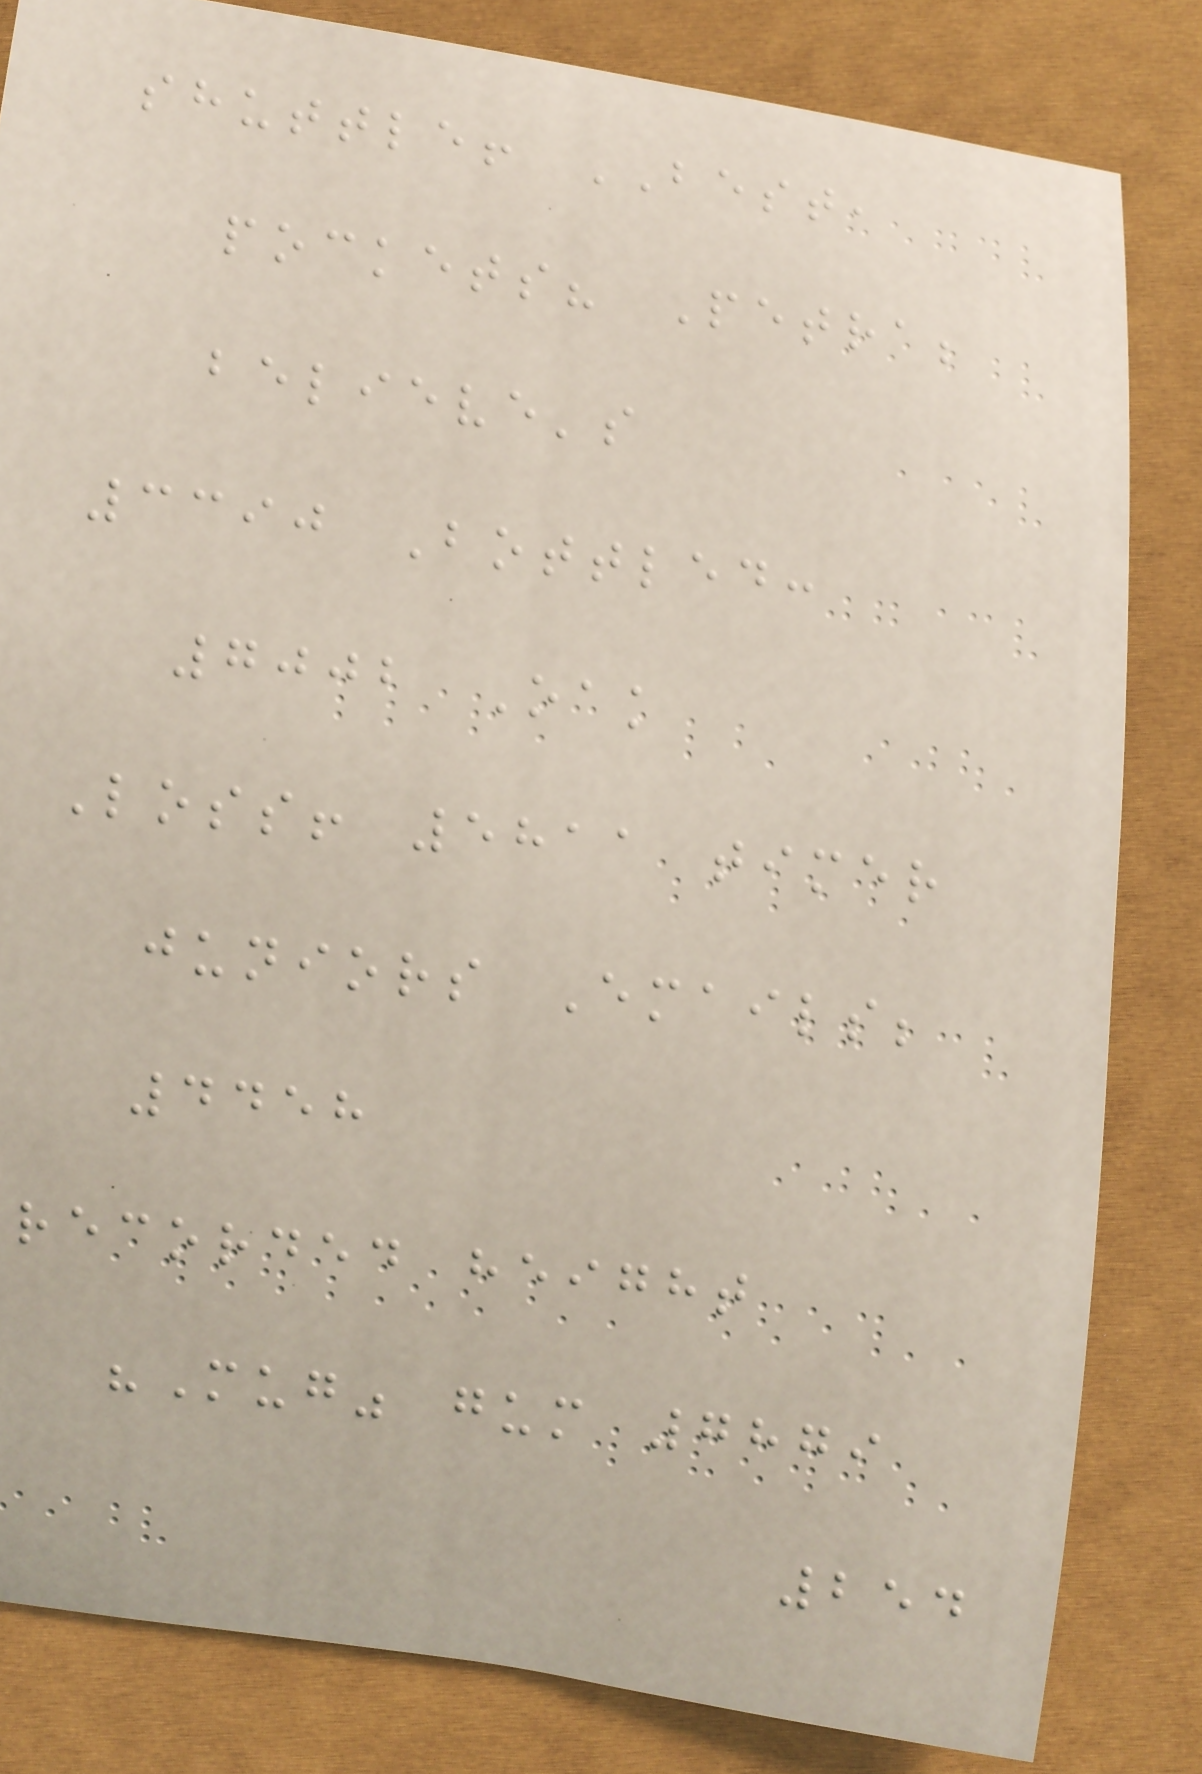shuttle! BEST,
pockets? Petra;
believe's
3390 Bottled:
7002 Oak
Loss! 5811 timer
juniors Emails;
4458
recorded height
"Mug" gum 7879
254
